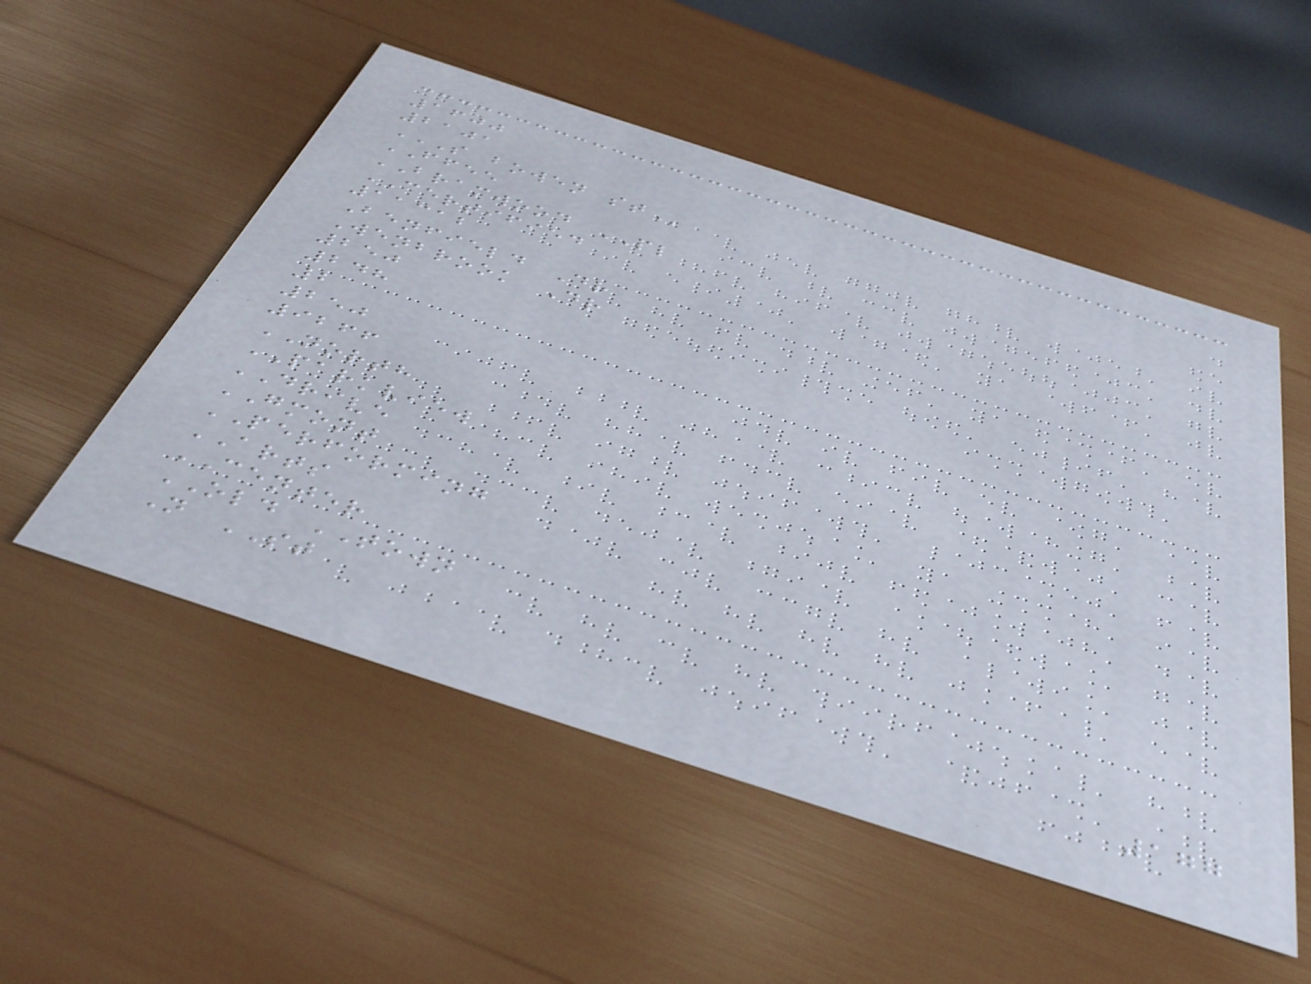1600
2101
S BOWEN ST
FFEE
BRAMWOOD PL
CERTIFIED
11312
Benfield Dr
Wenbrook Dr
250
248
2
250
9266
NORTH
PARKVIEW
DRIVE
GMONT
PERFORMING
ARTS
CENTER
OLD TOWN
N ST
177
